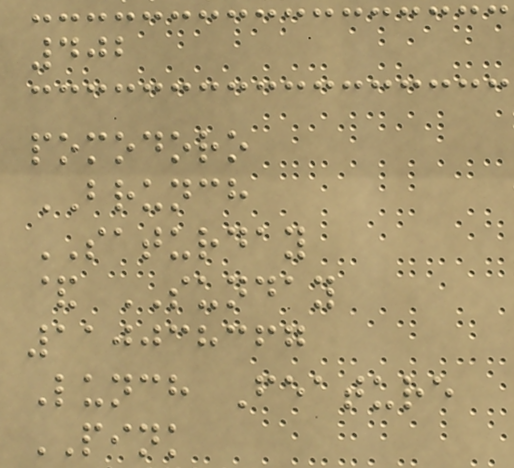402
pomodoro
BRUNCH
SATURDAY
& SUNDAY
110038367
Lunch Feature
PINK
